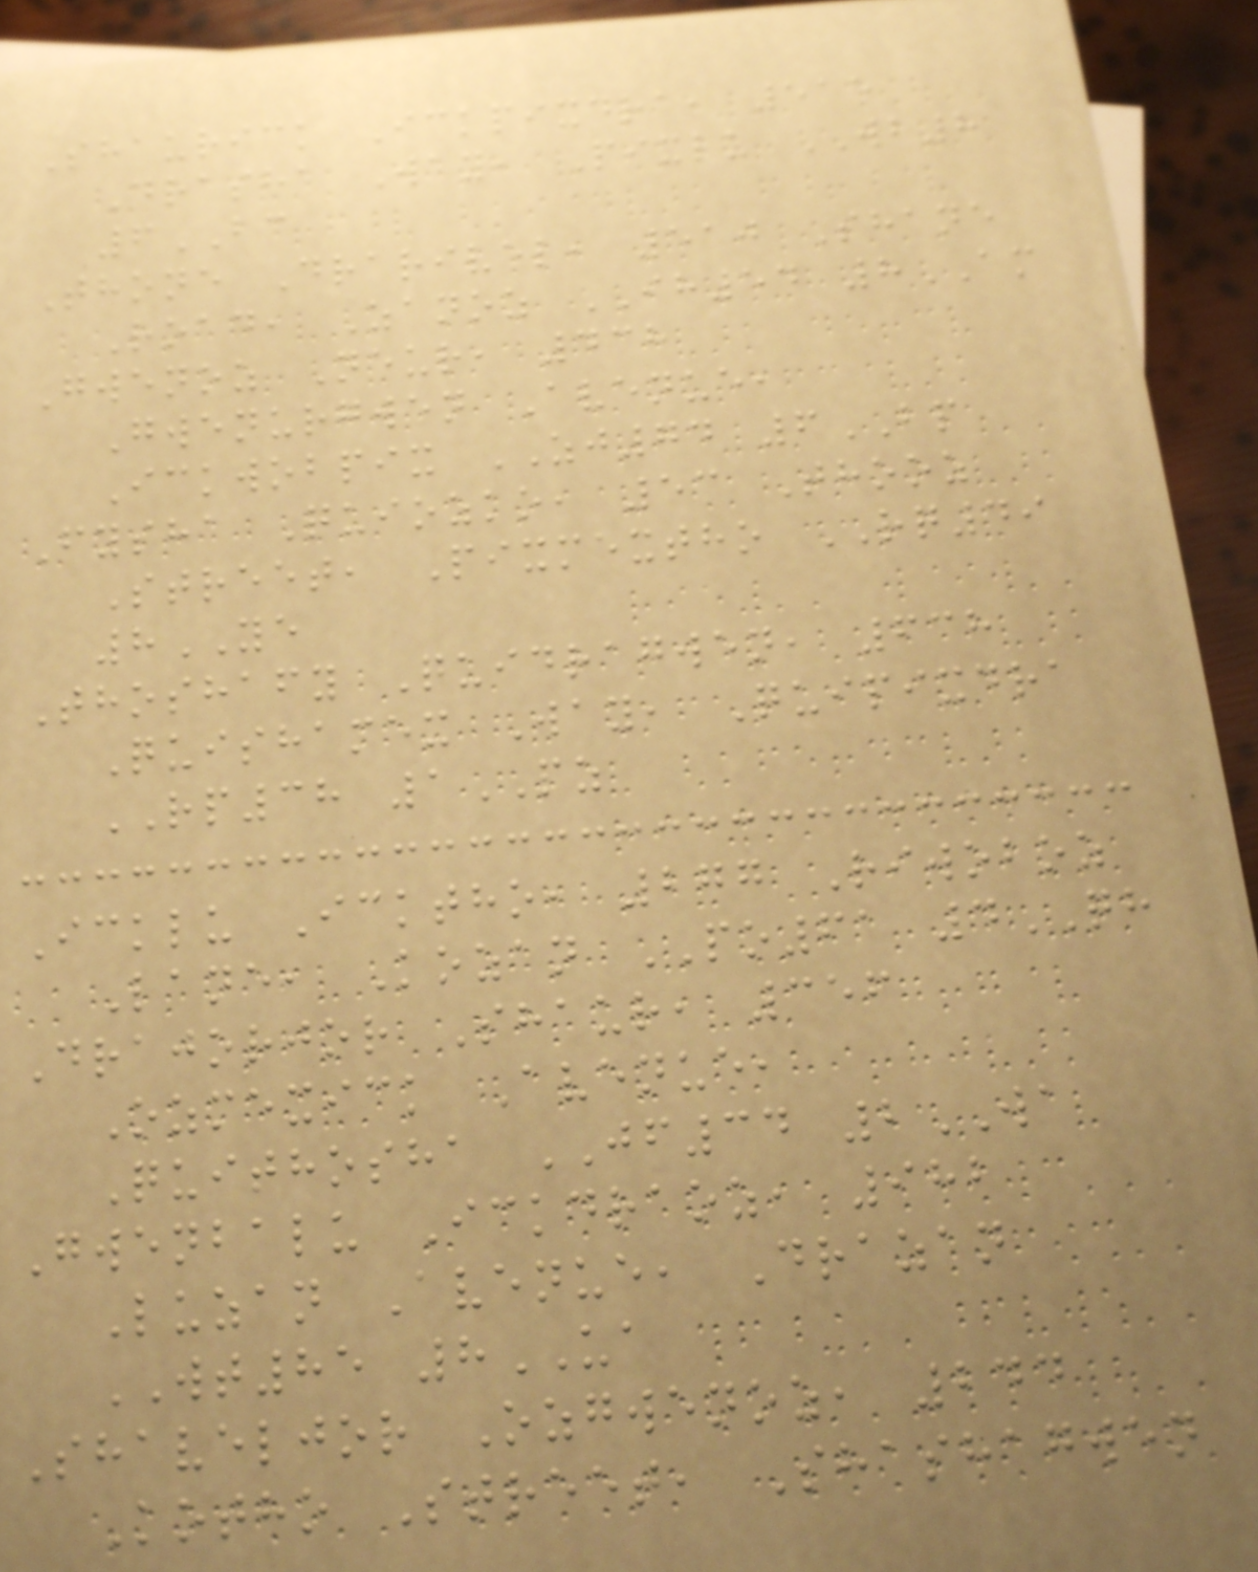Shaurick Ickpixdra, 515
Drasha Way, Pixlu WB8
6BC
Thone Drarivel, 510 Shane
Road, Zanoz IH54 8AM
Gwenoz Neur, 438
Gwenurgwen Avenue,
Ickwobpix ZJ74 6BP
Fysha Quiozko, 53 Thooz
Street, Pixmextho RQ49
8YE
Thoshafy Quidragwen, 638
Quishamex Way, Quipixdra
RP38 1PZ
Icklu Icktho, 277 Riwoboz
Lane, Kozan PO61 4QH
Drajorjor Shaur, 356
Ozmexick Avenue,
Quithosha JF34 2WA
Gwenbalu Ickdraoz, 982
Luzan Avenue, Drazan
WT85 8UA
Shaveljor Ozgwenoz, 244
Kotho Street, Shashagwen
